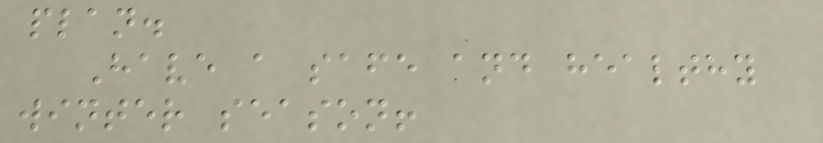plan.
Have a safe and healthy
winter season!
